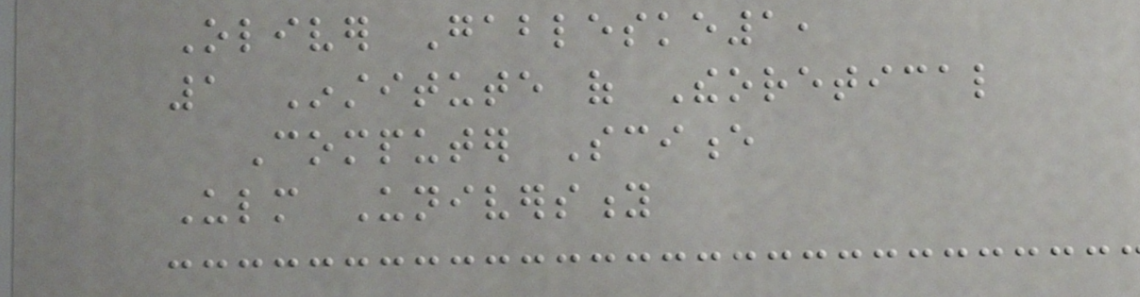Oliver Gableske1,
1 Institute of Theoretical
Computer Science
Ulm University
